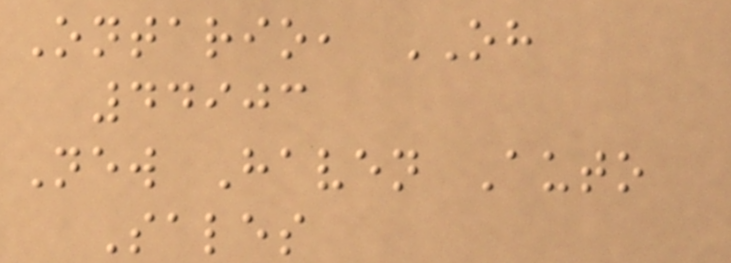Ontario, OH
44903
New Haven Auto
Sales
